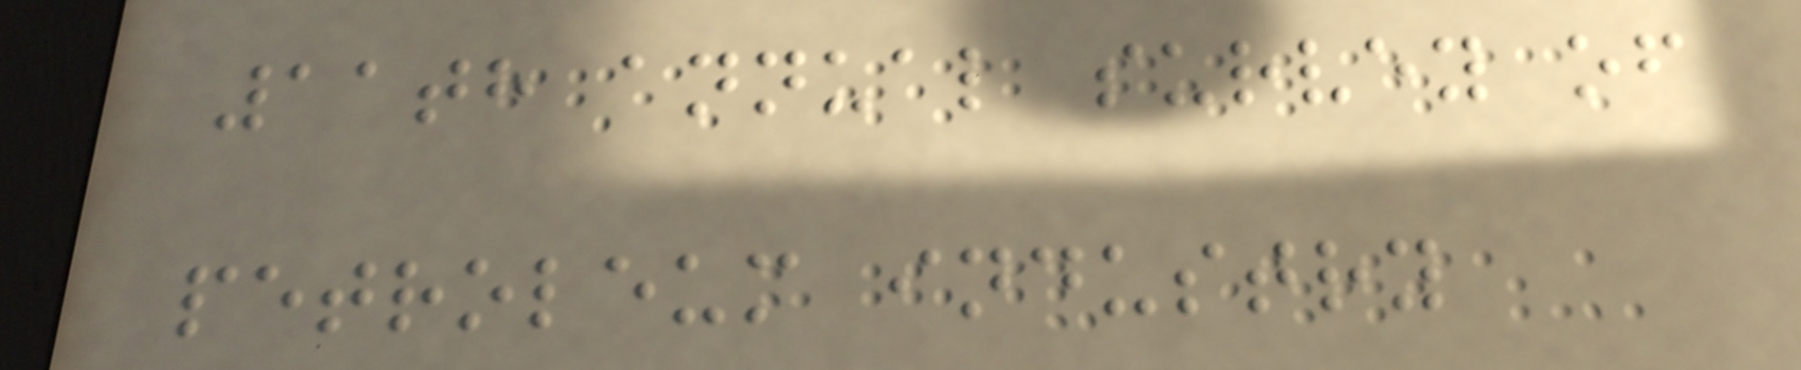11th annual survey of
petroleum industry
